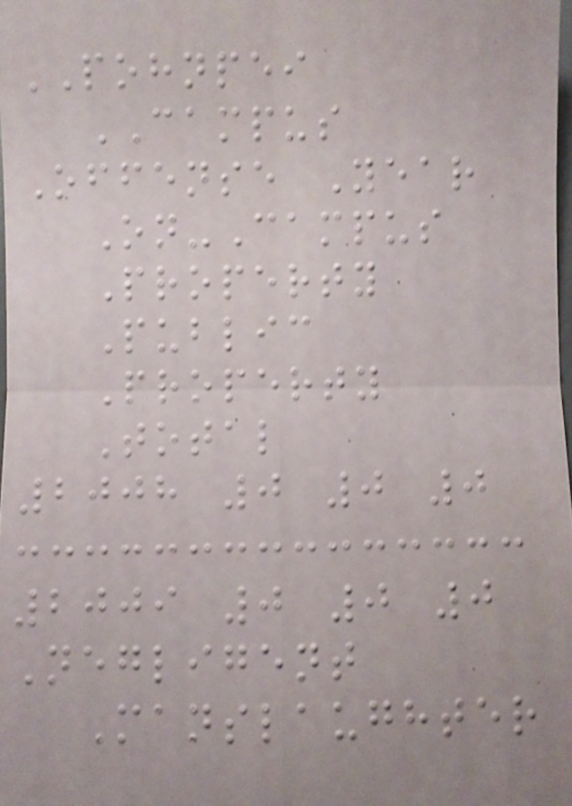POHNPEI
CAMPUS
Offense Year
On-Campus
Property
Public
Property
Total
2008 0 0 0
2009 0 0 0
Negligent
Manslaughter
